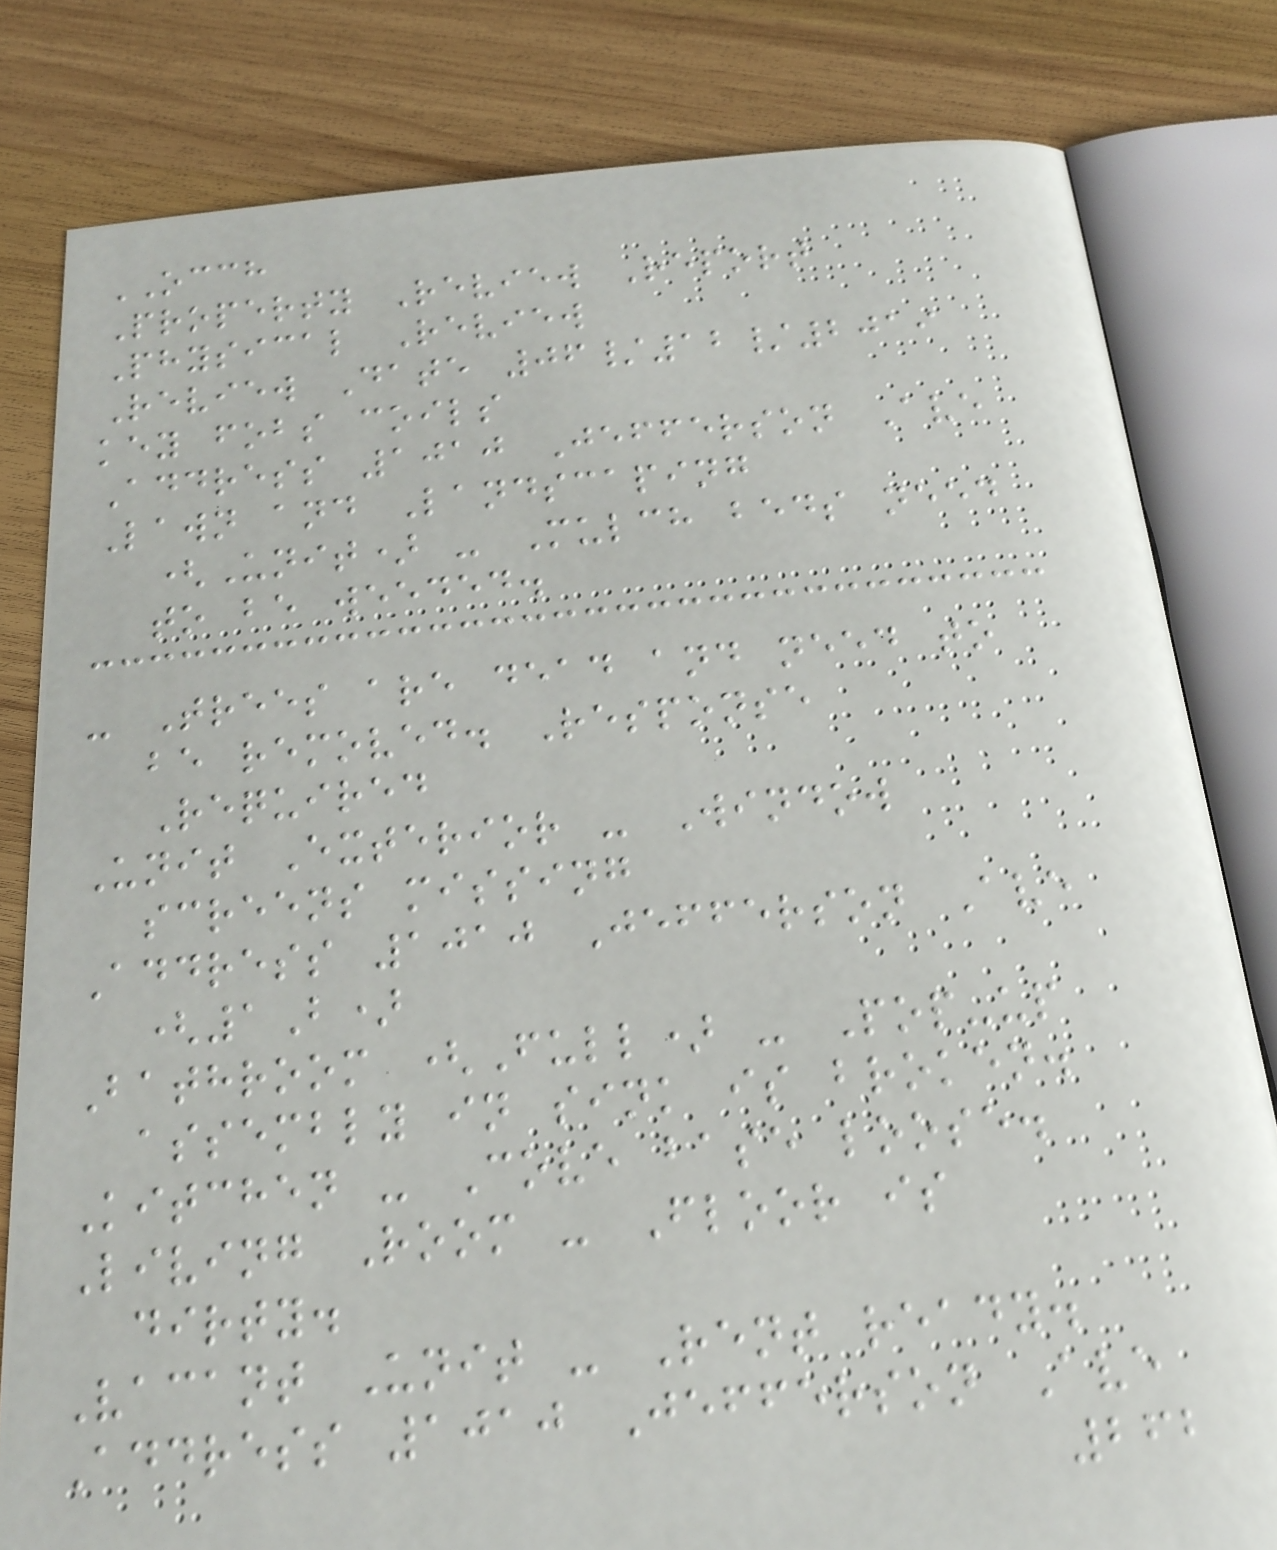OCCH
Property Review Report
Physical Review
Review Date 06/12/2019
key fobs coils
Address 1010 Jefferson Ave
Lawn and Landscaping
(Unit) - Mulch beds need
to be weeded.
- Trees are dead and need to
be removed. Response
Required
Unit Exterior - Window
screens missing
Address 1010 Jefferson Ave
(1B)
Bathroom (Full) - Pop-up
assembly in sink is broken.
Kitchen - Cove base loose.
Living Room - Floor is
dirty.
Vacant Unit - Rent ready.
Address 1010 Jefferson Ave
262
